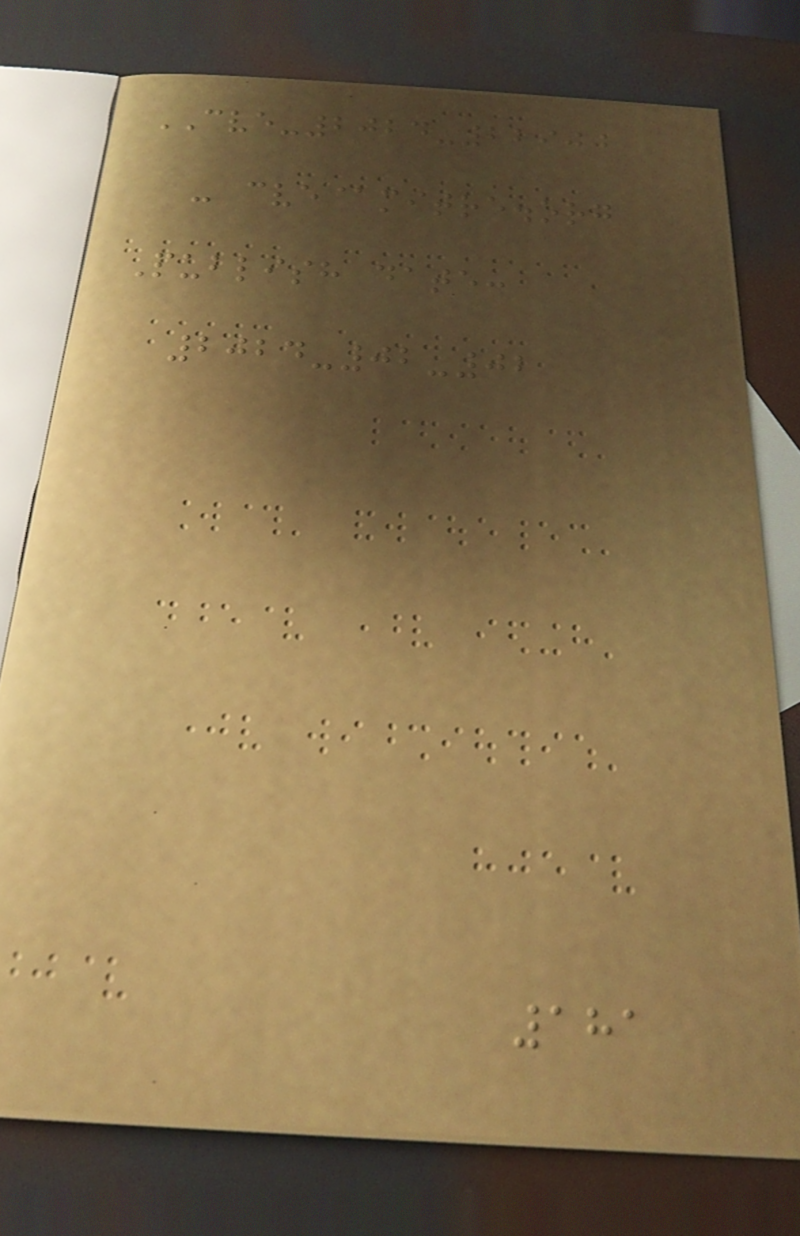CVE-2024-22900
- cve@mitre.org
Publish date:
2024-02-02
181
